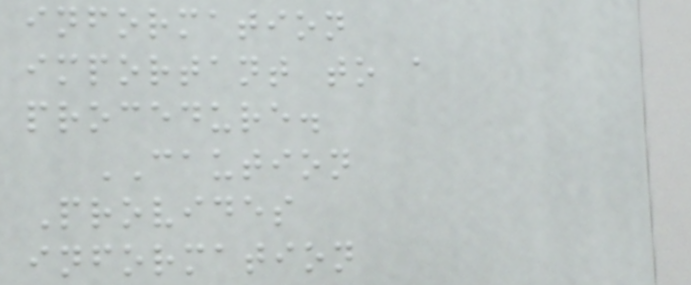information
important to a
procedure.
CAUTION
Provides
information
